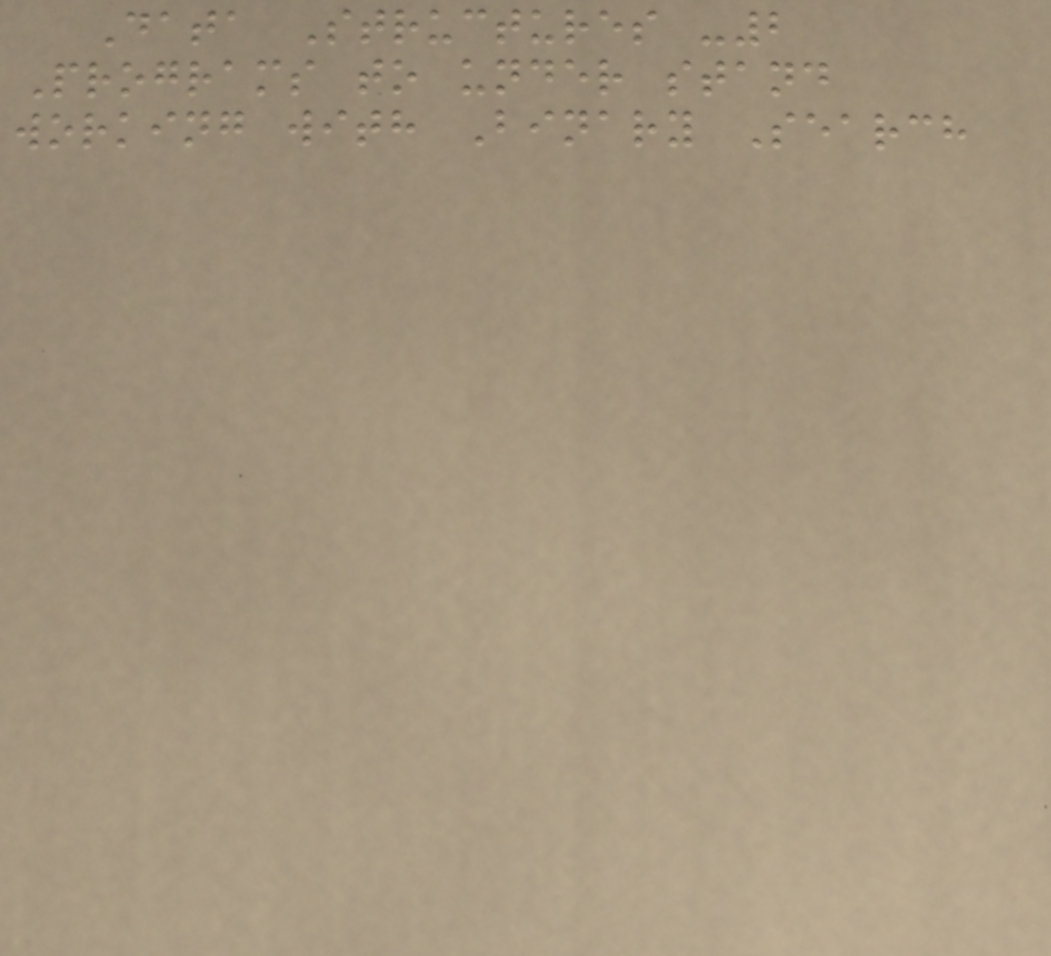Data Structures -2
Programs to under stand
working with Binary Search
